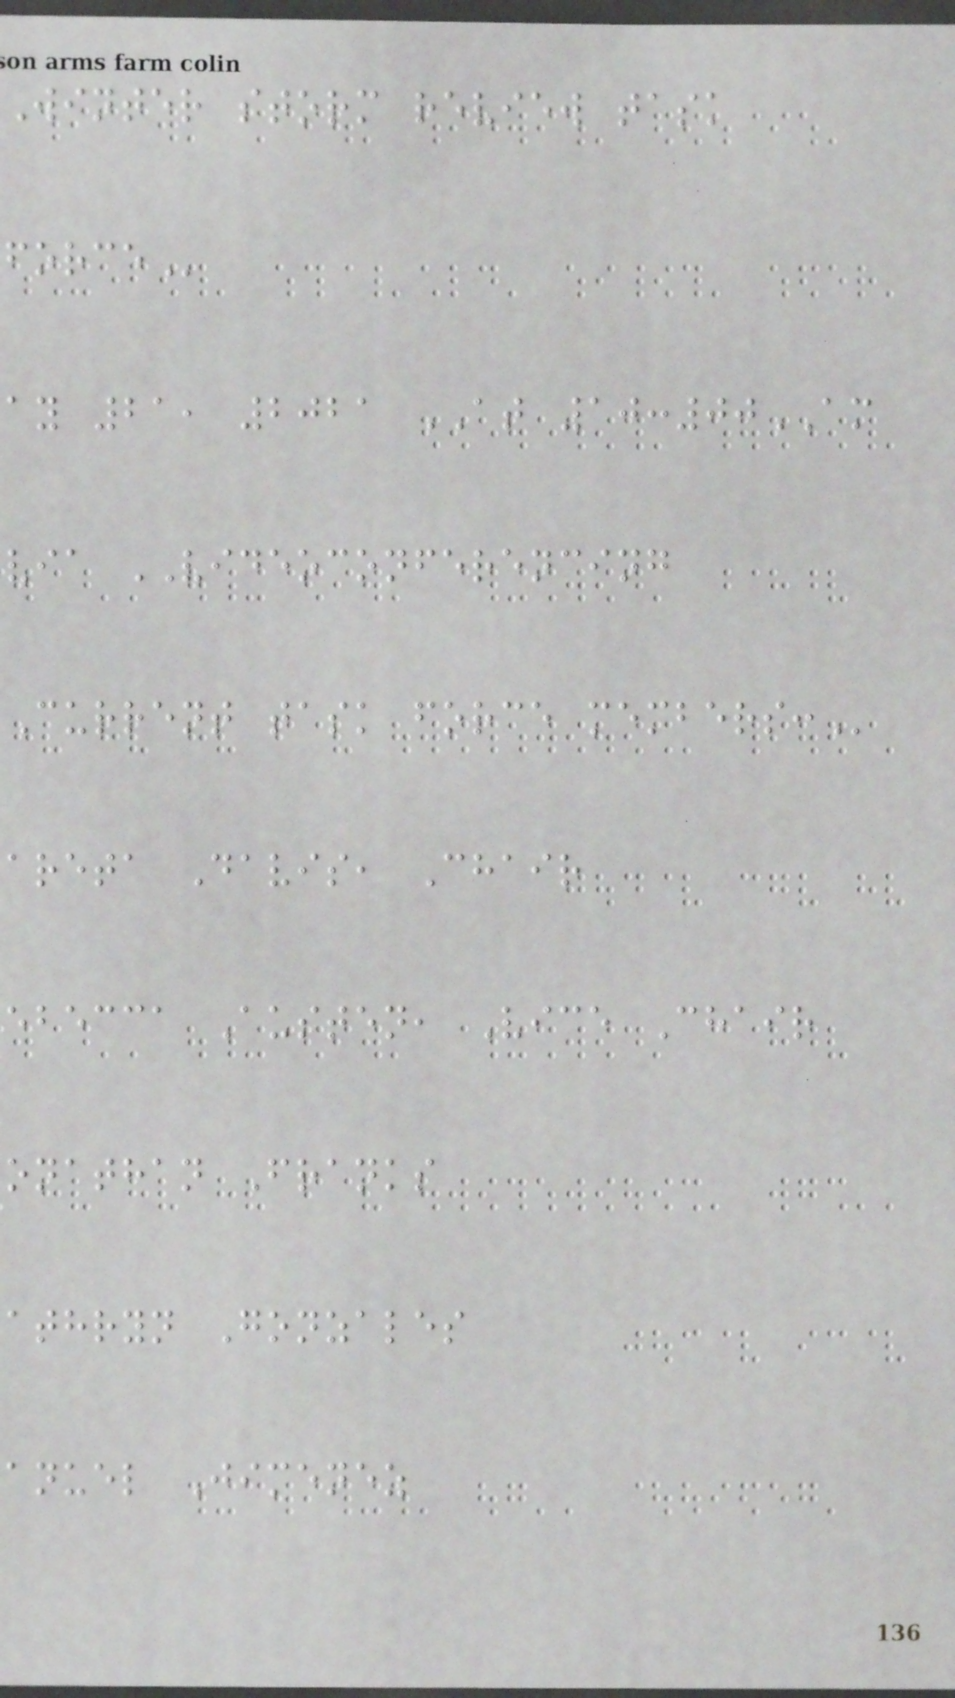winter storm review task
ay 21, 2021 AT 10:00AM
via VIDEOCONFERENCING
current task force
areta Davis, Chair
ebecca Austen, Vice Chair
onathan Franks
athryn Gonzales
anuel Jimenez
